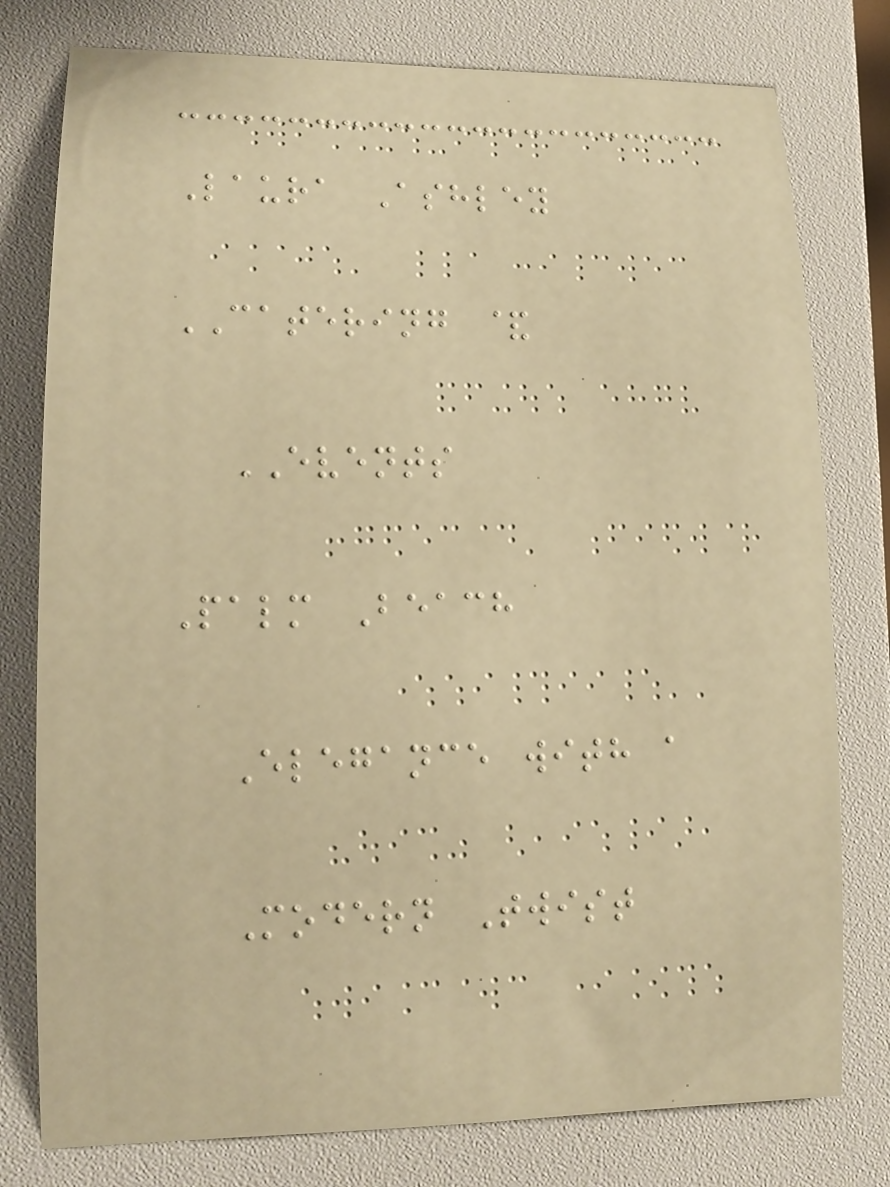Laura Ashley
CATERING &
EVENTS
Palm Beach
Elegance with a
Modern Twist
